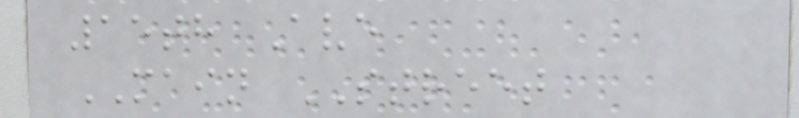15th Ave
MAIN STREET
